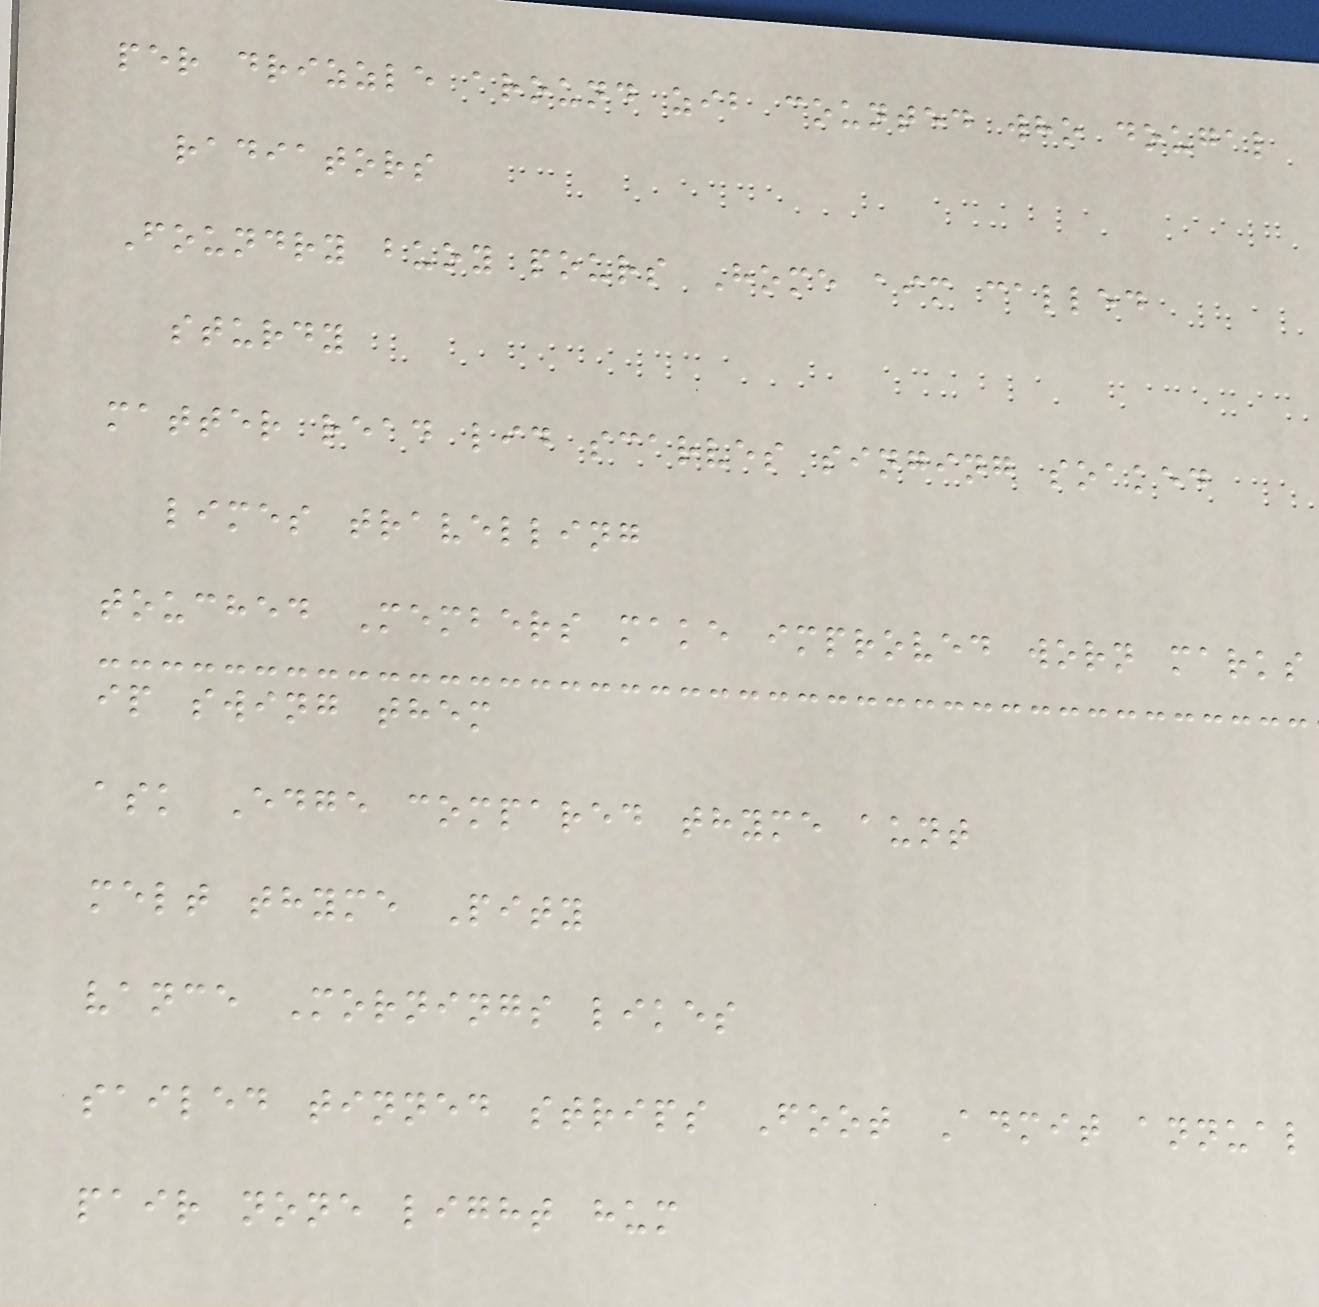per drizzle around zib counted who dougal
radiators
Foundry buoy pours Home aim called
sturdy
matter read lid scarves singing soaked
limes travelling
touched Members make improved worn marks
ip swing them
ask Edge compared thyme aunt
melt thyme Pity
vance Mornings likes
sailed tinned strips Foot Admit annual
pair none light hum
